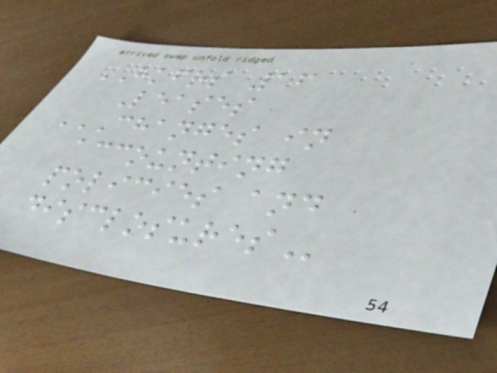HKFRS 16
Leases
CHANGES IN
ACCOUNTING
POLICIES AND
DISCLOSURES
